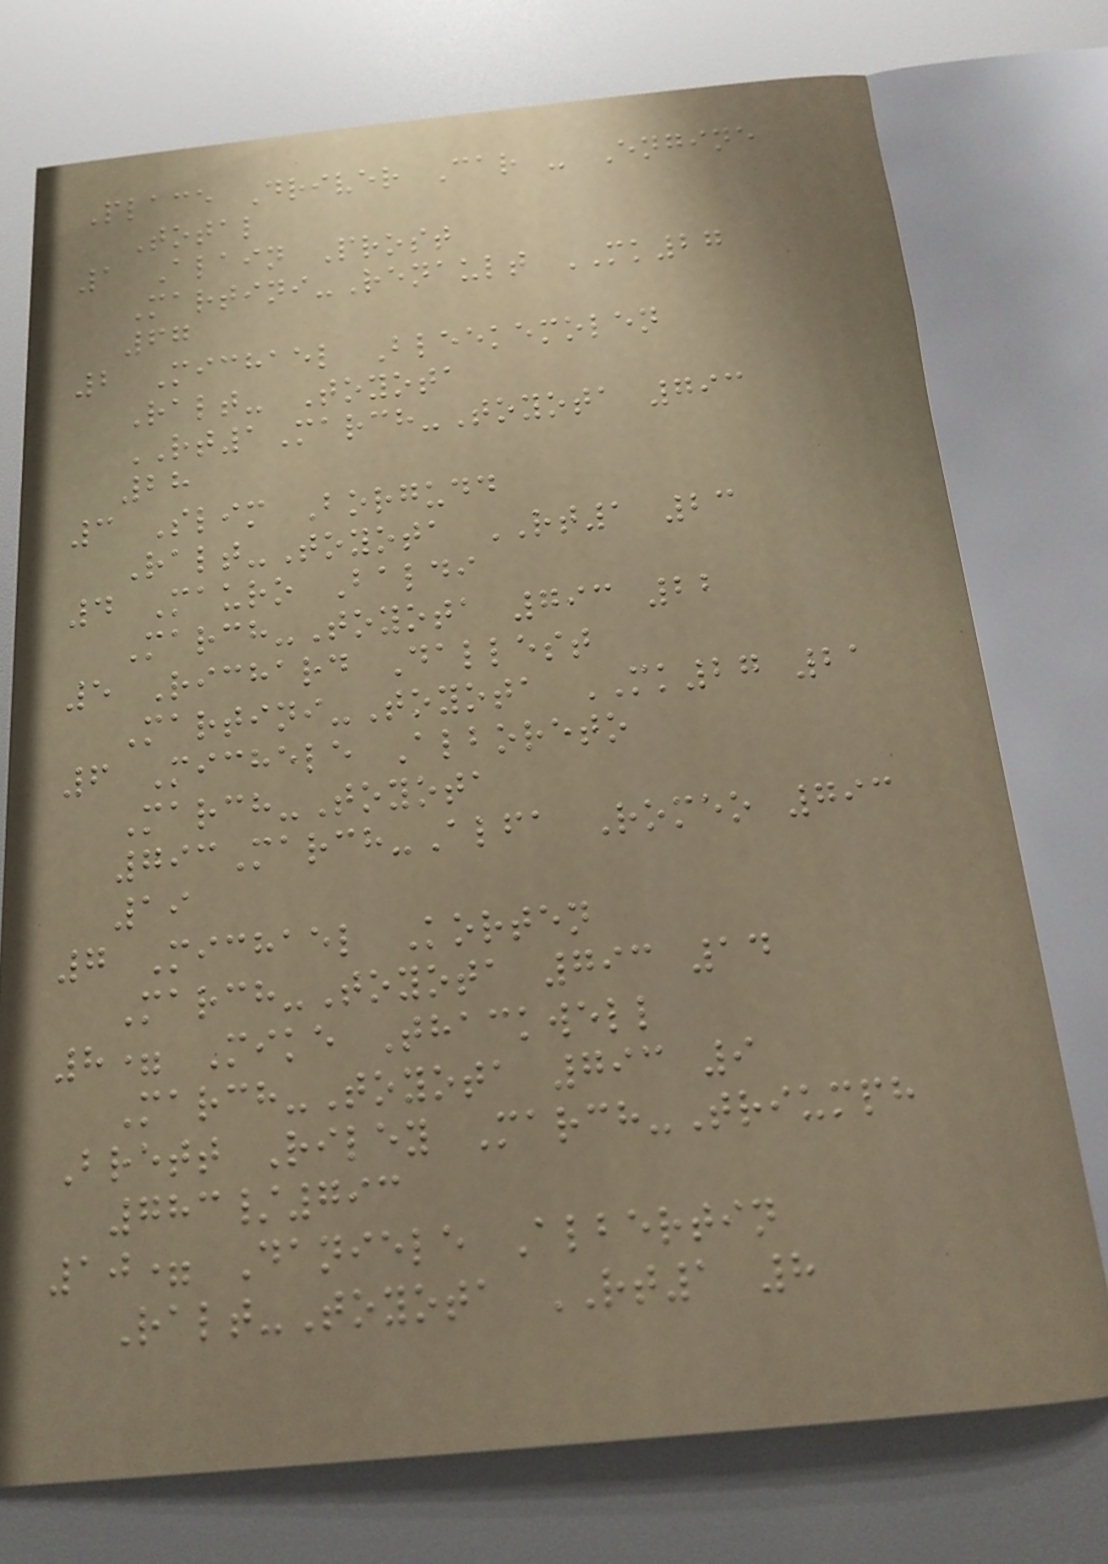Place Driver Car - Engine
Total
1 Alain Prost
Martini-Renault MK27
67
2 Michael Bleekemolen
Ralt- Toyota
RT1March-Toyota 793
28
3 Slim Borgudd
Ralt-Toyota RT1 23
4 Mauro Baldi
March-Toyota 793 22
5 Richard Dallest
Martini-Toyota MK27 21
6 Michele Alboreto
March-Toyota
793March-Alfa Romeo 793
19
7 Michael Korten
March-Toyota 793 14
8= Mike Thackwell
March-Toyota 793 9
Brett Riley March-Triumph
783/793
10= Daniele Albertin
Ralt-Toyota RT1 8
